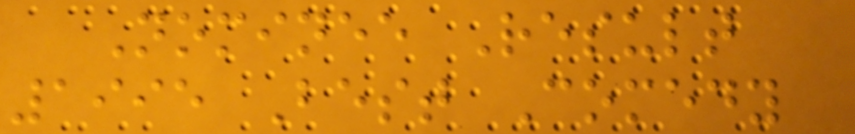Nominee Result
1995 Best Comedy
